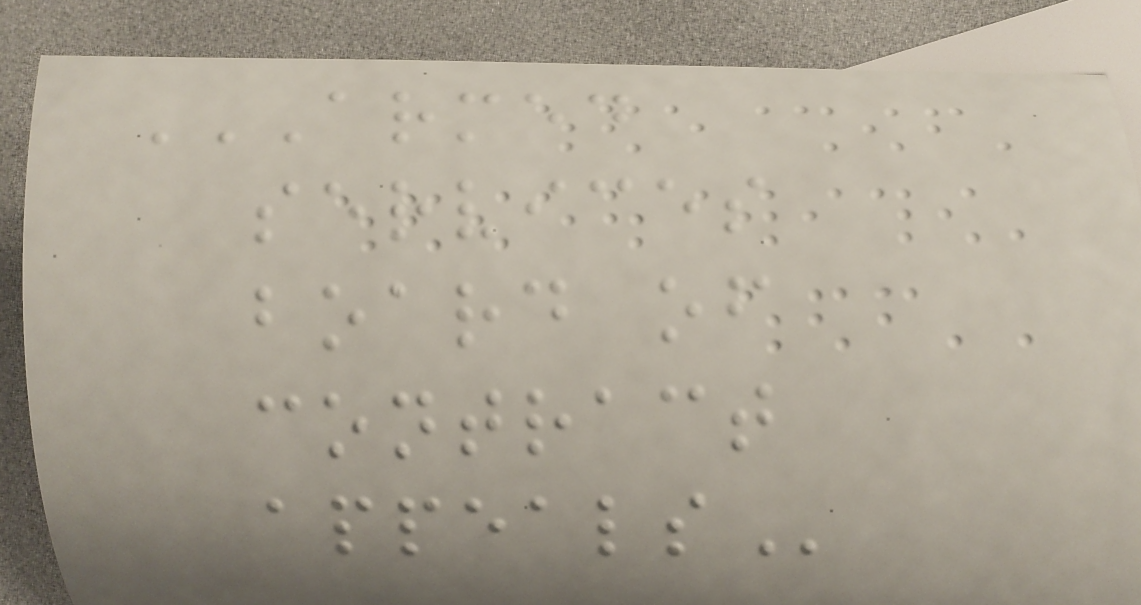ARMED
SERVICES
BOARD OF
CONTRACT
APPEALS
